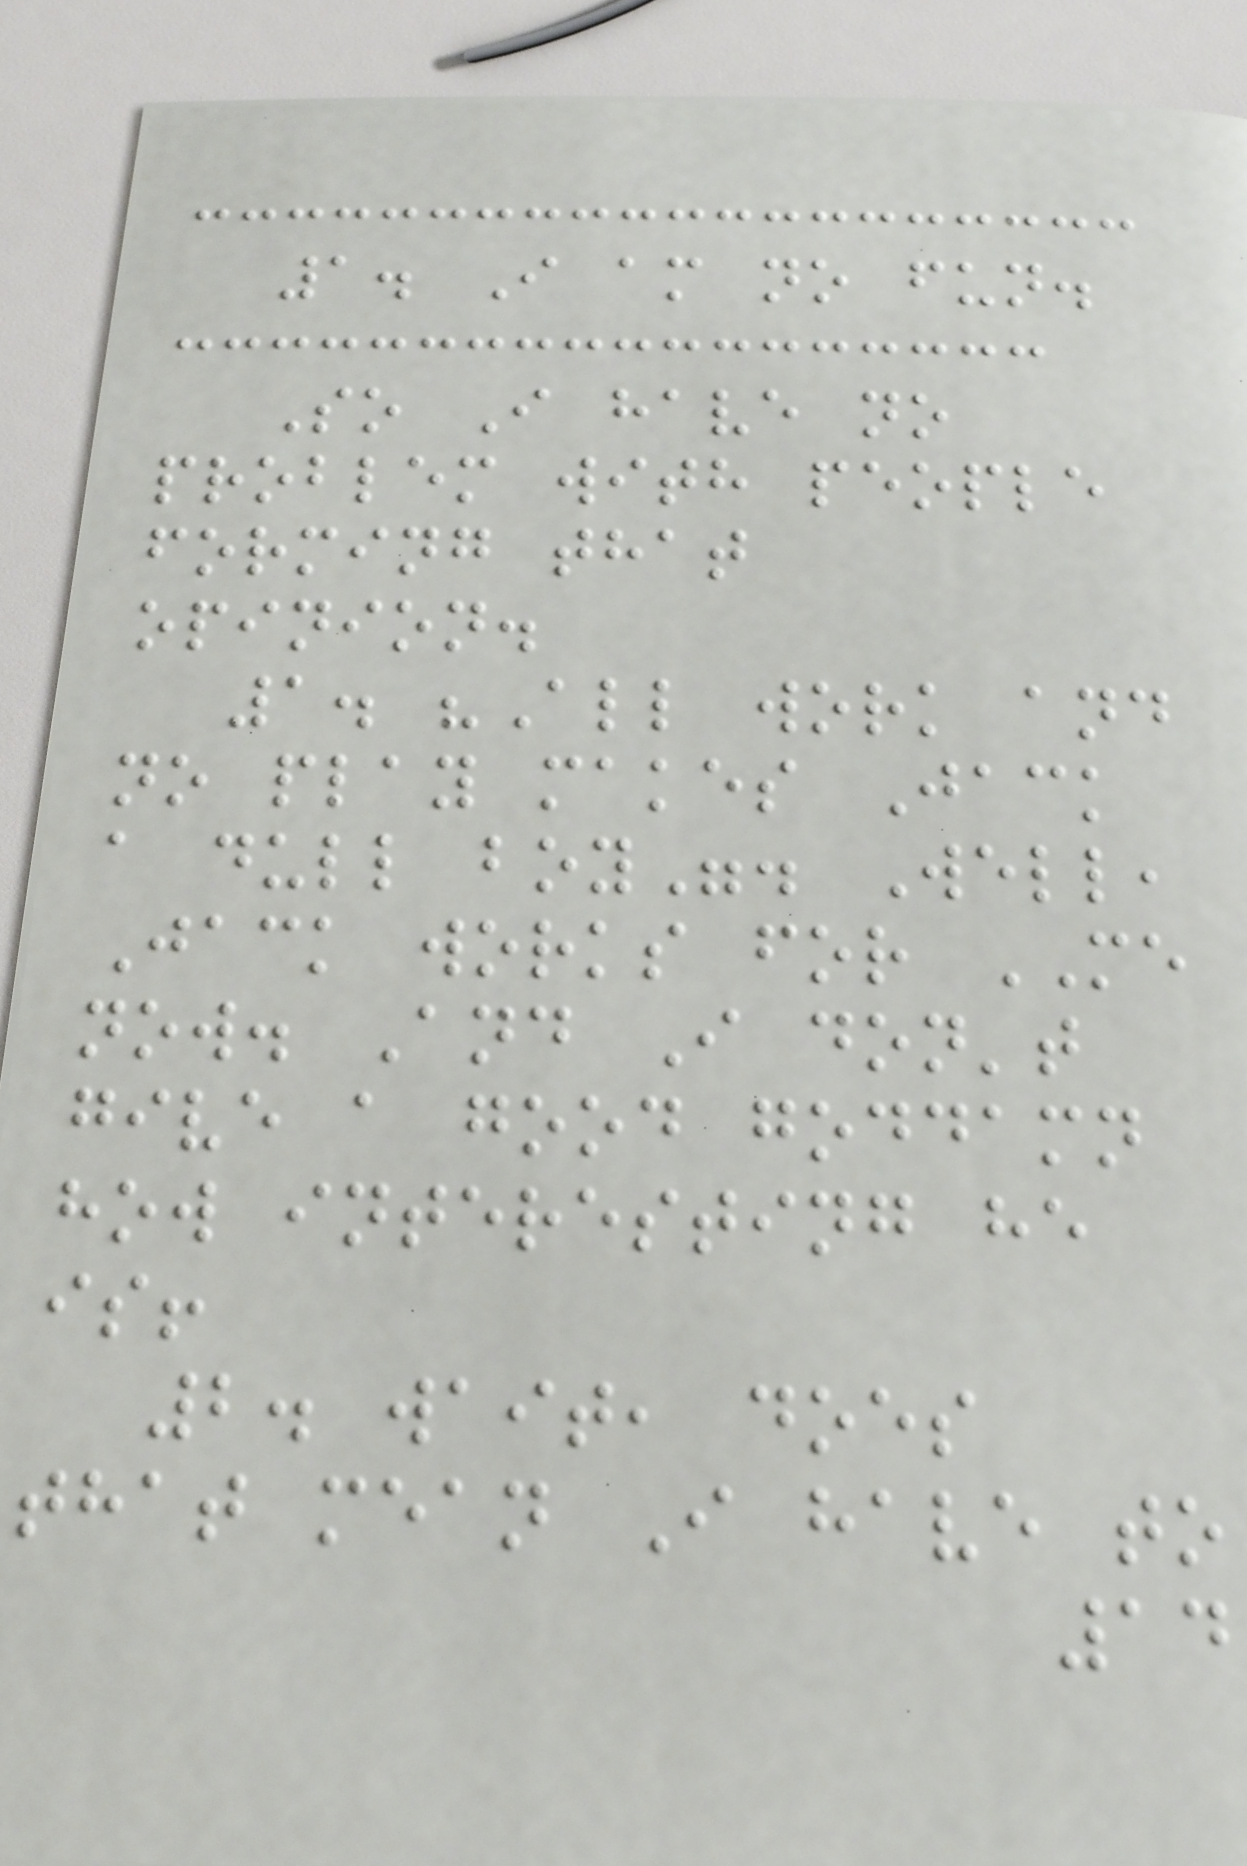1. I am no fun.
So I have no
problem with people
forming that
opinion.
1. "All work and
no play makes Jack
a dull boy". Well,
Jack works for ME
now. And I don't
give a good goddamn
how interesting he
is!
2. wait, does
that mean I have to
14
